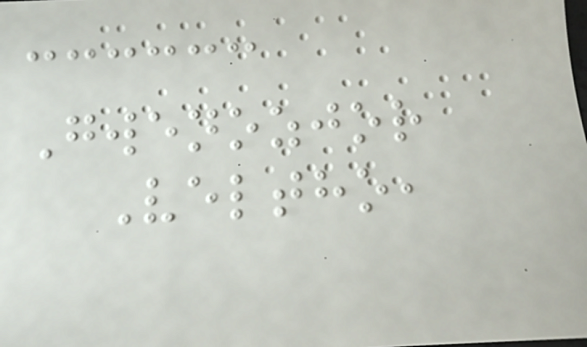Gwenozjor
Veltho,
